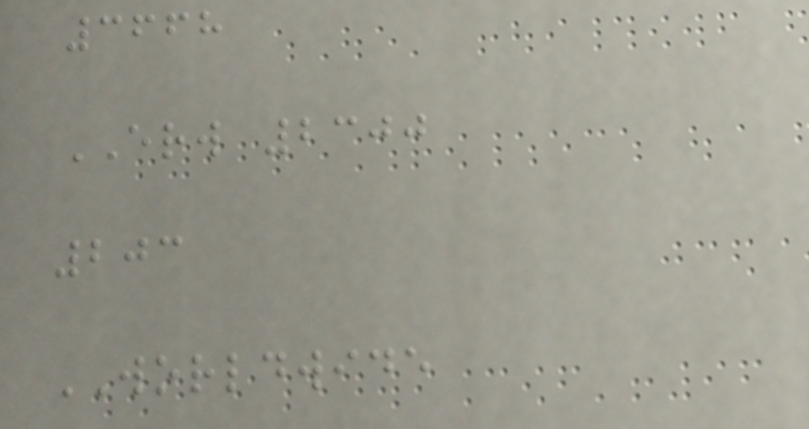3668
ERW 2300
203
WORLDWIDE
